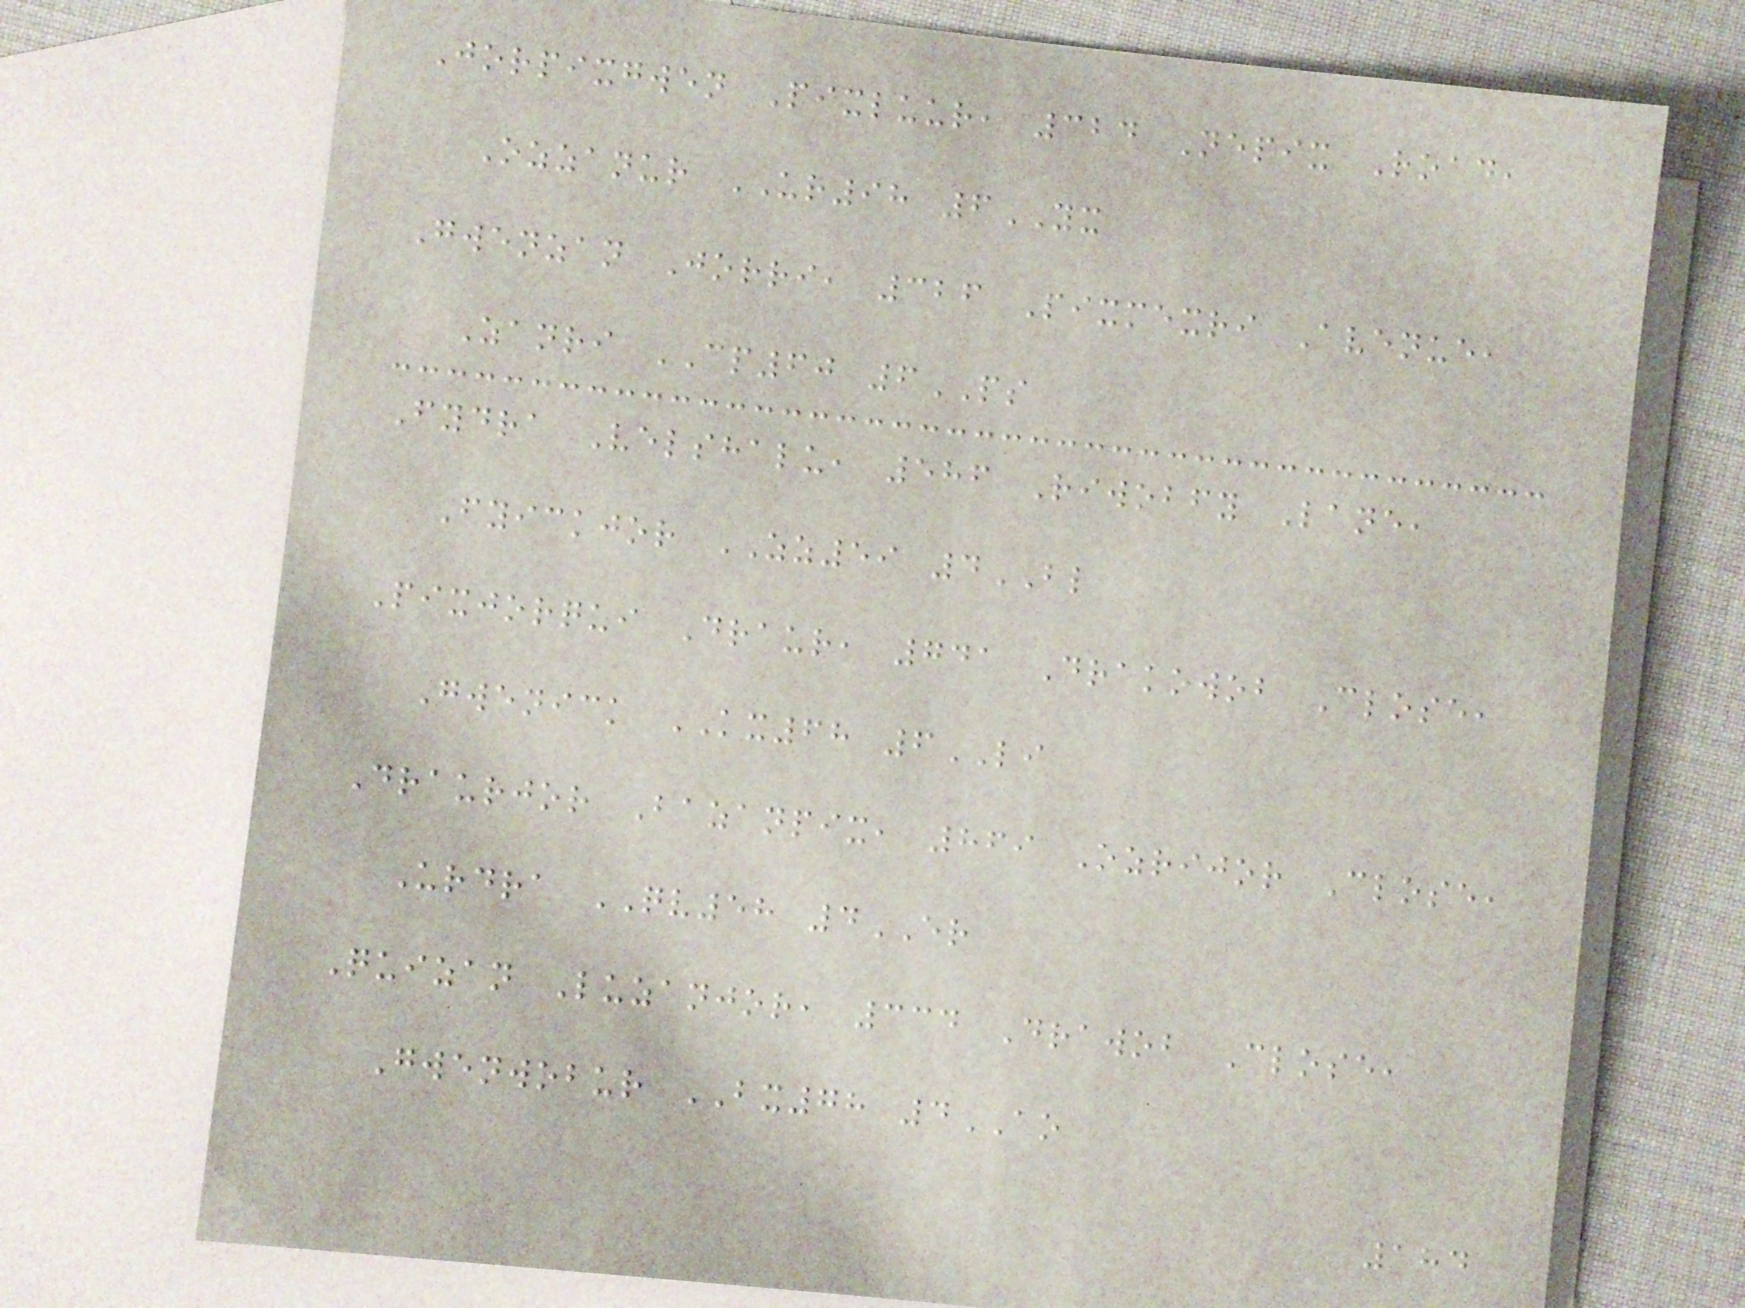Jorpixgwen Pixluur, 324 Nepix Road,
Ozzanur UR98 6YX
Gwenzan Jorri, 326 Pixmexri Avenue,
Zanri CP60 6PS
Fydra Velshalu, 586 Riwobfy Lane,
Fyickjor ZZ59 4BL
Pixjorqui Draur, 741 Drakowob Close,
Gwenick KX68 6LI
Draurjor Bazanpix, 869 Ozrijor Close,
Urdra QV58 4ER
Quizan Luzanjor, 334 Drawob Close,
Gwenwobur BX78 4AO
184
